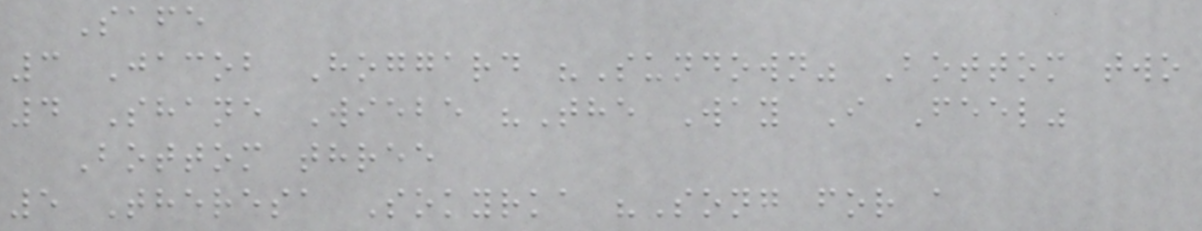Safe
3 Jacob Hoggard "Sundown" Bottom two
4 Shane Wiebe "The Way I Feel"
Bottom three
5 Theresa Sokyrka "Song for a
